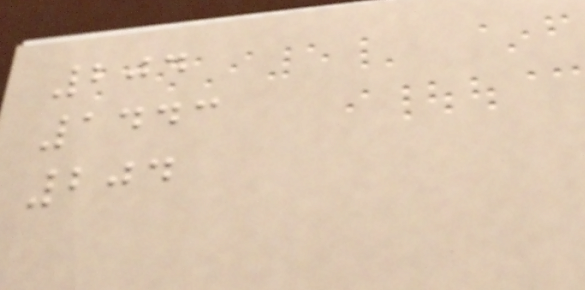204
1443
204
